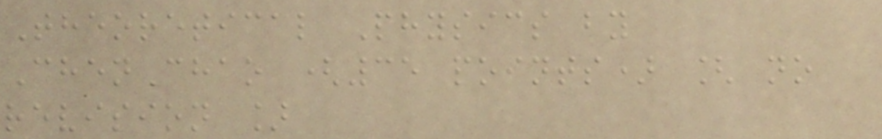Theoretical Physics by
ChenChao (35 points) [ no
revision ]
